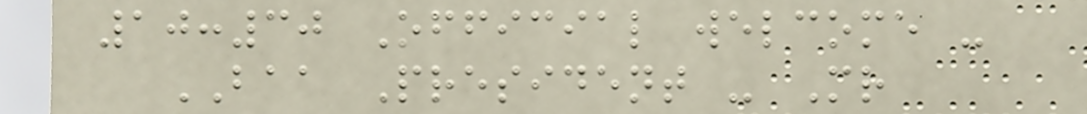10:30 Official welcome -
BAA President - Mr
